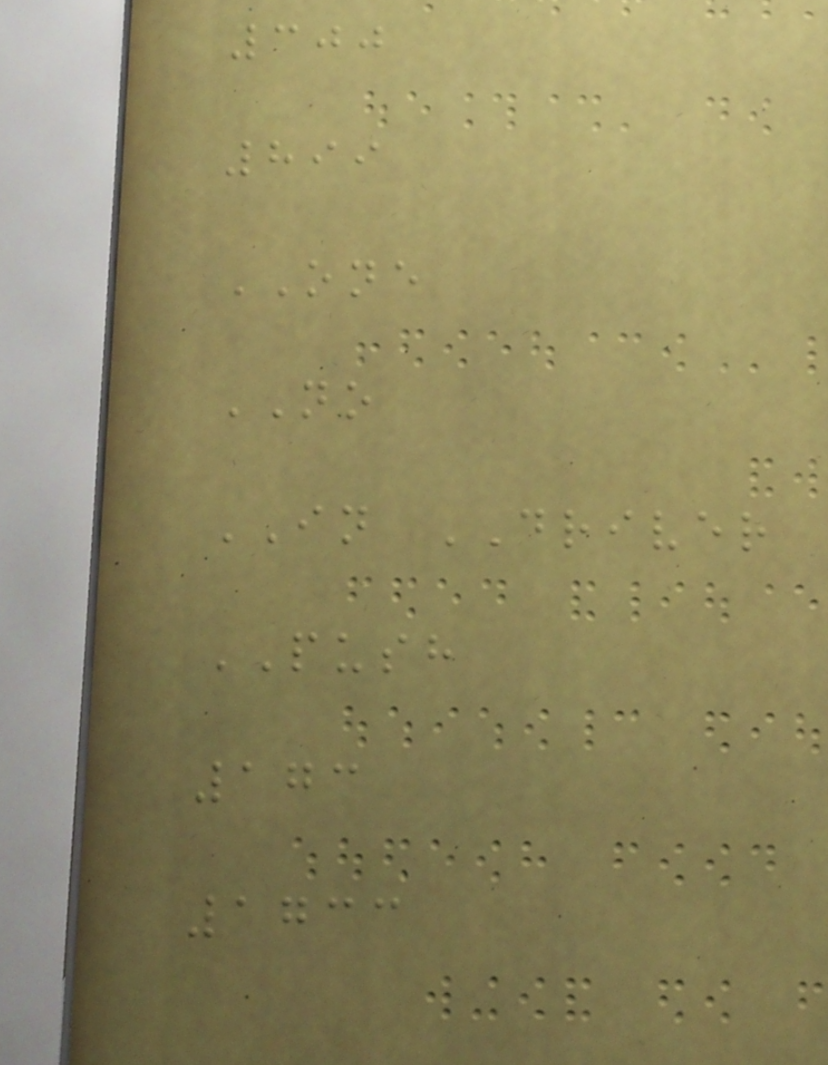300
899
ONE
NO
IN DRIVER
PUSH
173
1733
